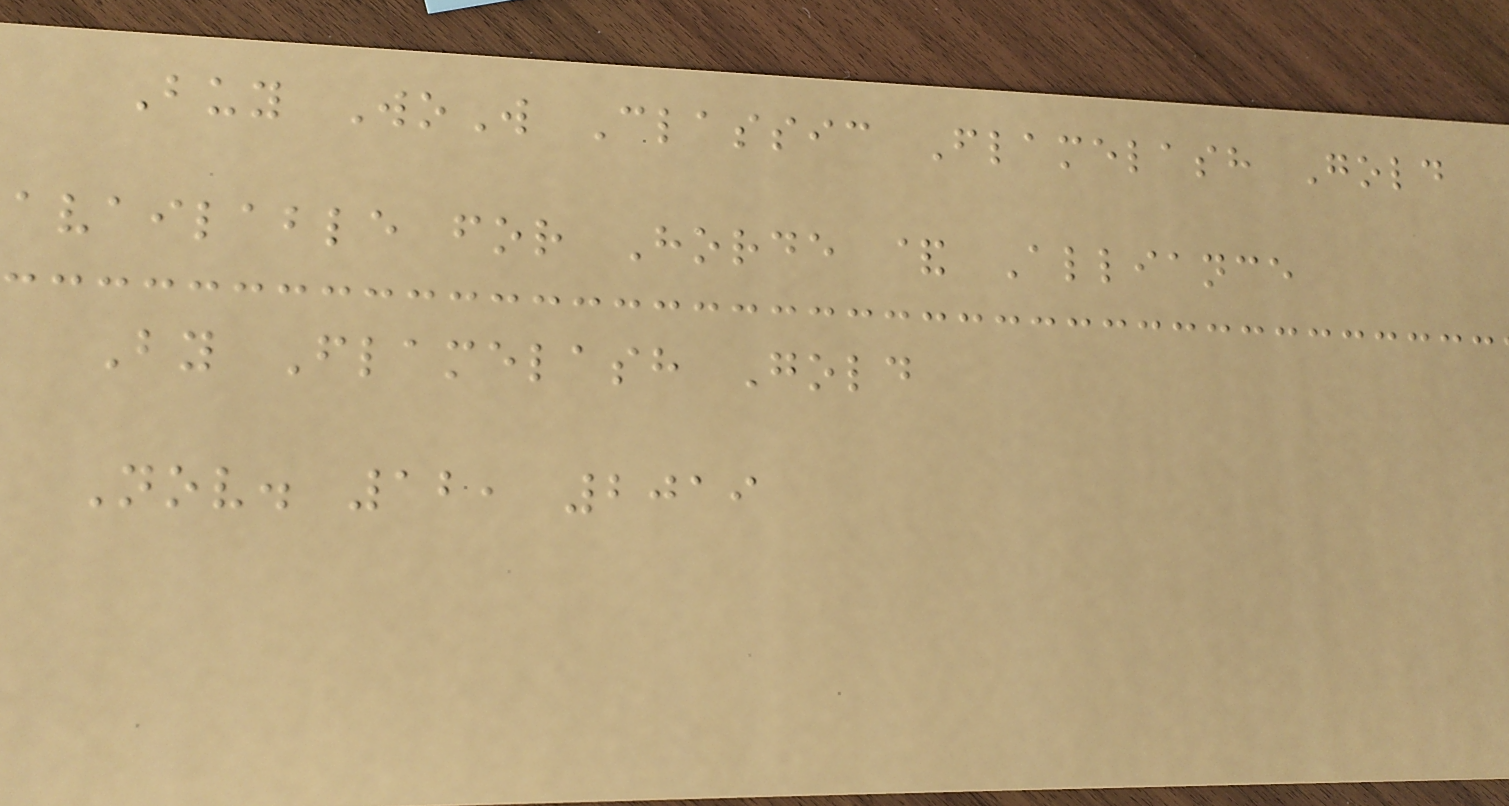Buy WoW Classic Flamelash Gold
available for Horde & Alliance
By Flamelash Gold
Nov. 12, 2019
